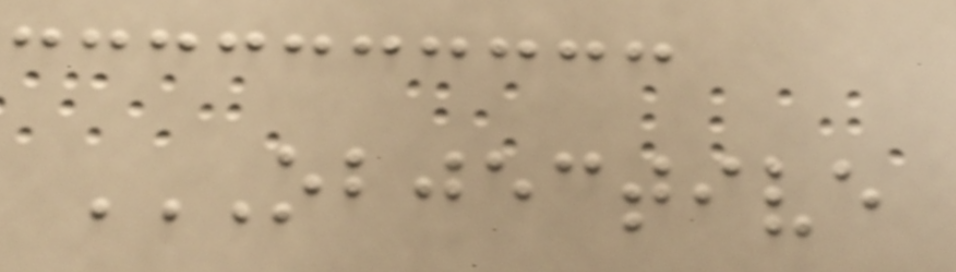OBJECTIVE
